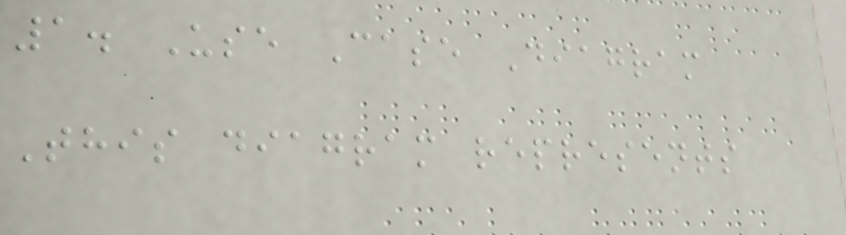1. Use Case Diagram
This diagram represents
